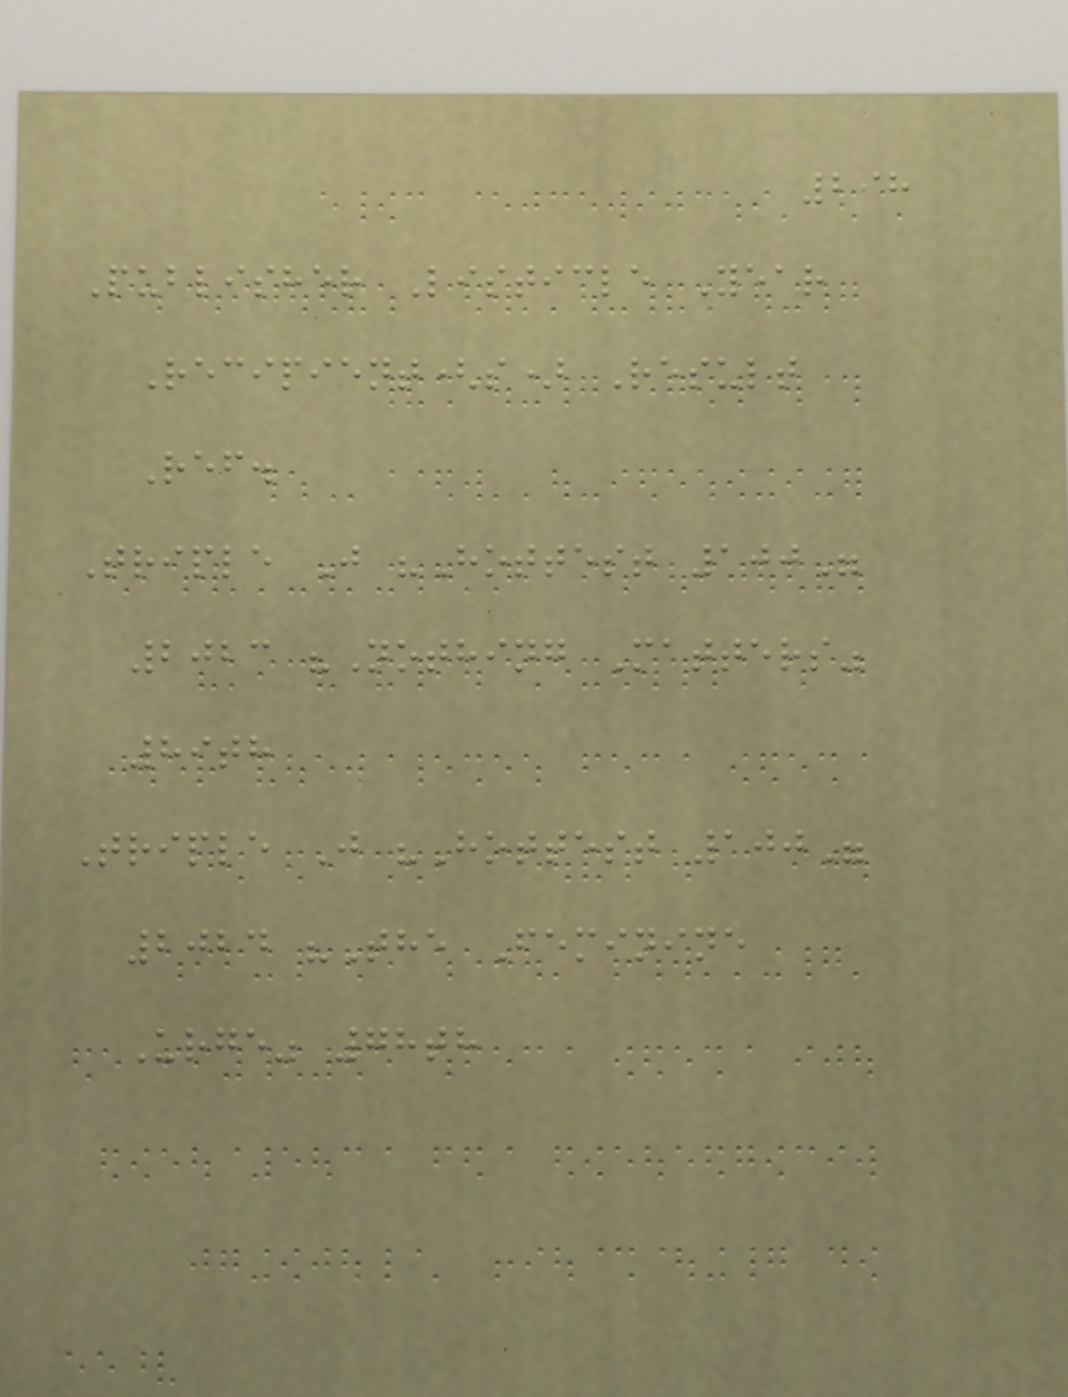298
Publisher Listicle Year
Recipient(s) Result
Ref.
Triple J "Hottest 100"
2023 "Nothing Matters"
89th
Triple J "Hottest 100"
2024 "The Feminine
Urge" 78th
